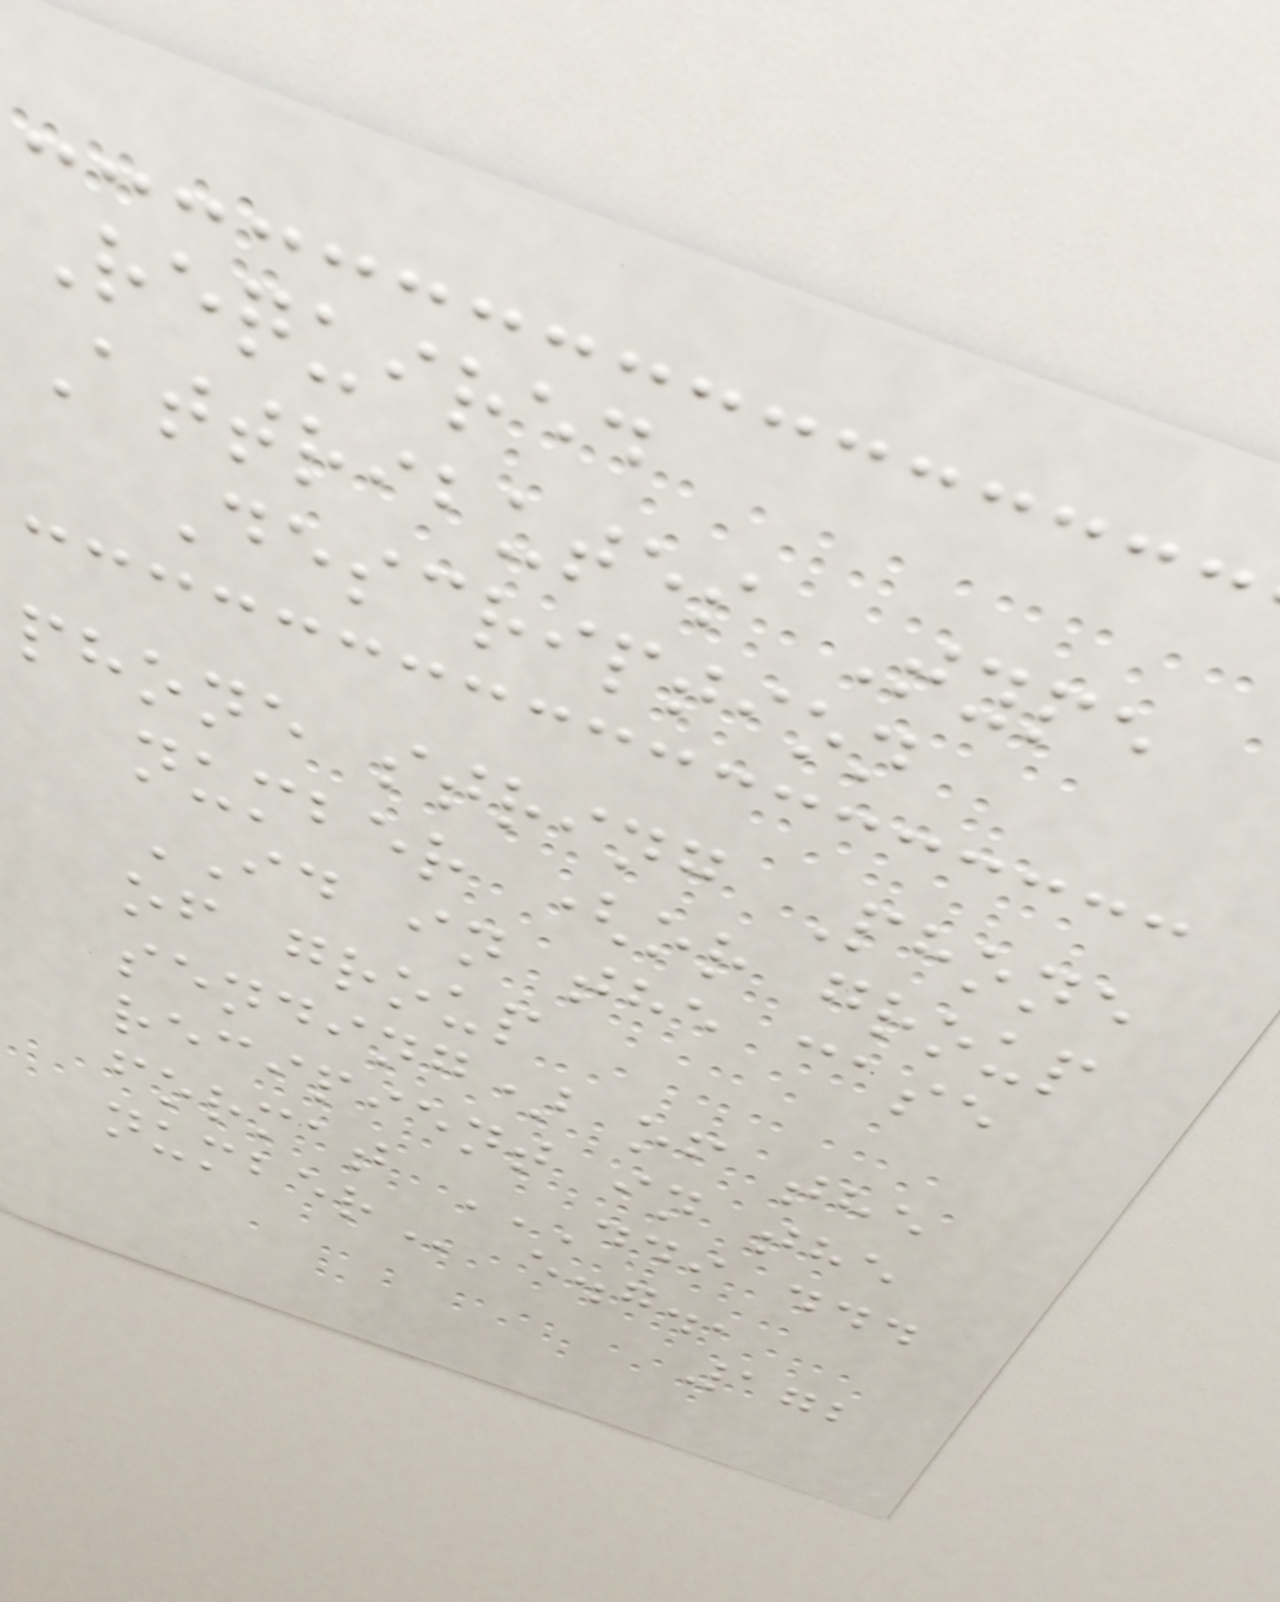Required
Attributes Type
Description
phone string Phone
number (or group
ID in the case
of group
sending) of the
recipient in the
format DDI DDD
NUMBER e.g.,
172
